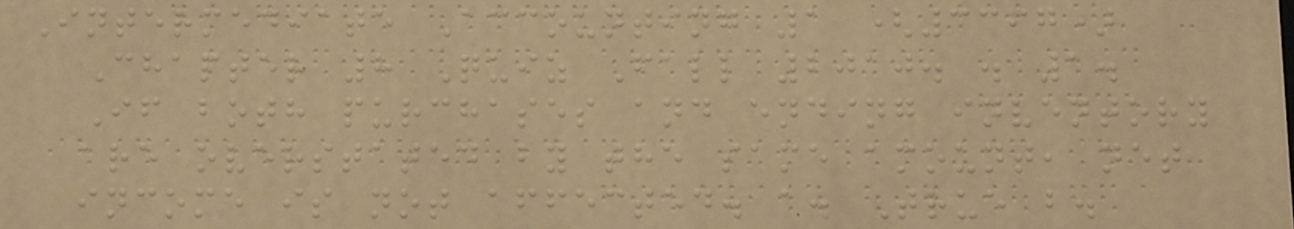Intermediate Accounting 1 (3367)
Chapter 8 Quiz Fall 2010. . 1.
If both purchases and ending inventory
are overstated by the same amount, net
income is not affected. a. True b.
